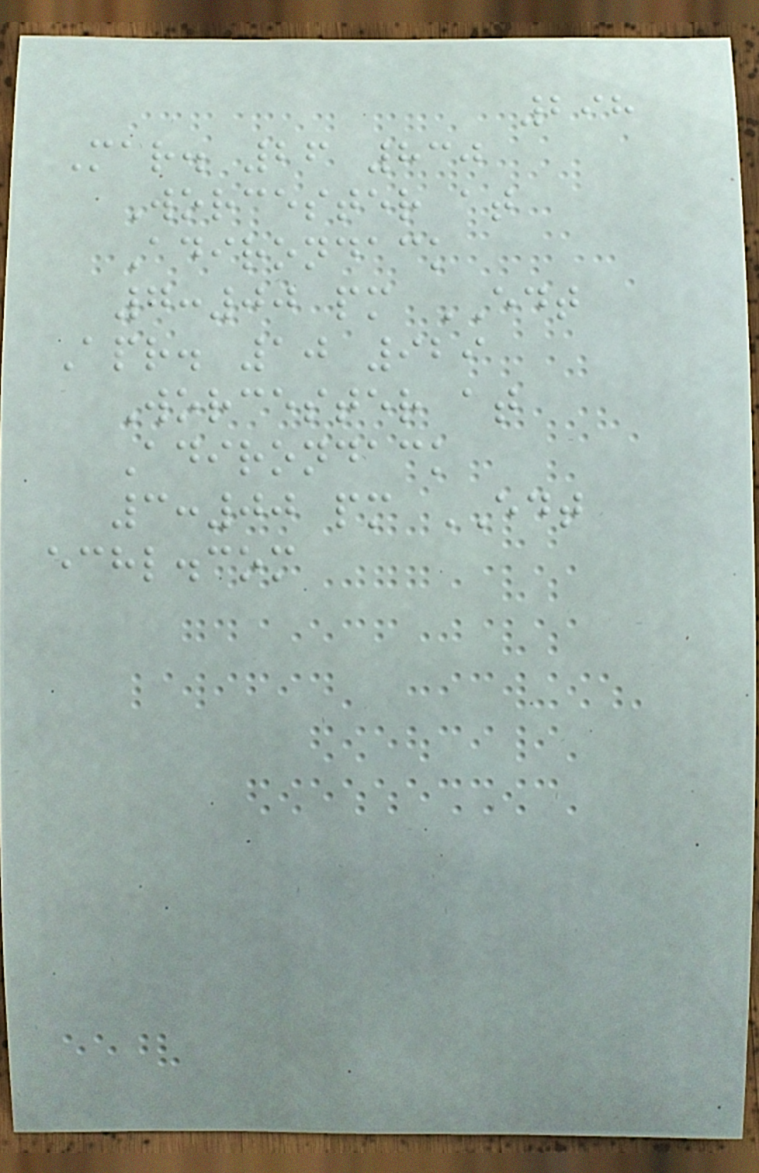298
Mar. 26 830
Worcester at
Adirondack
7:00 pm EDT
Apr. 10 929
Worcester at
Adirondack
3:00 pm EDT
echl.com
